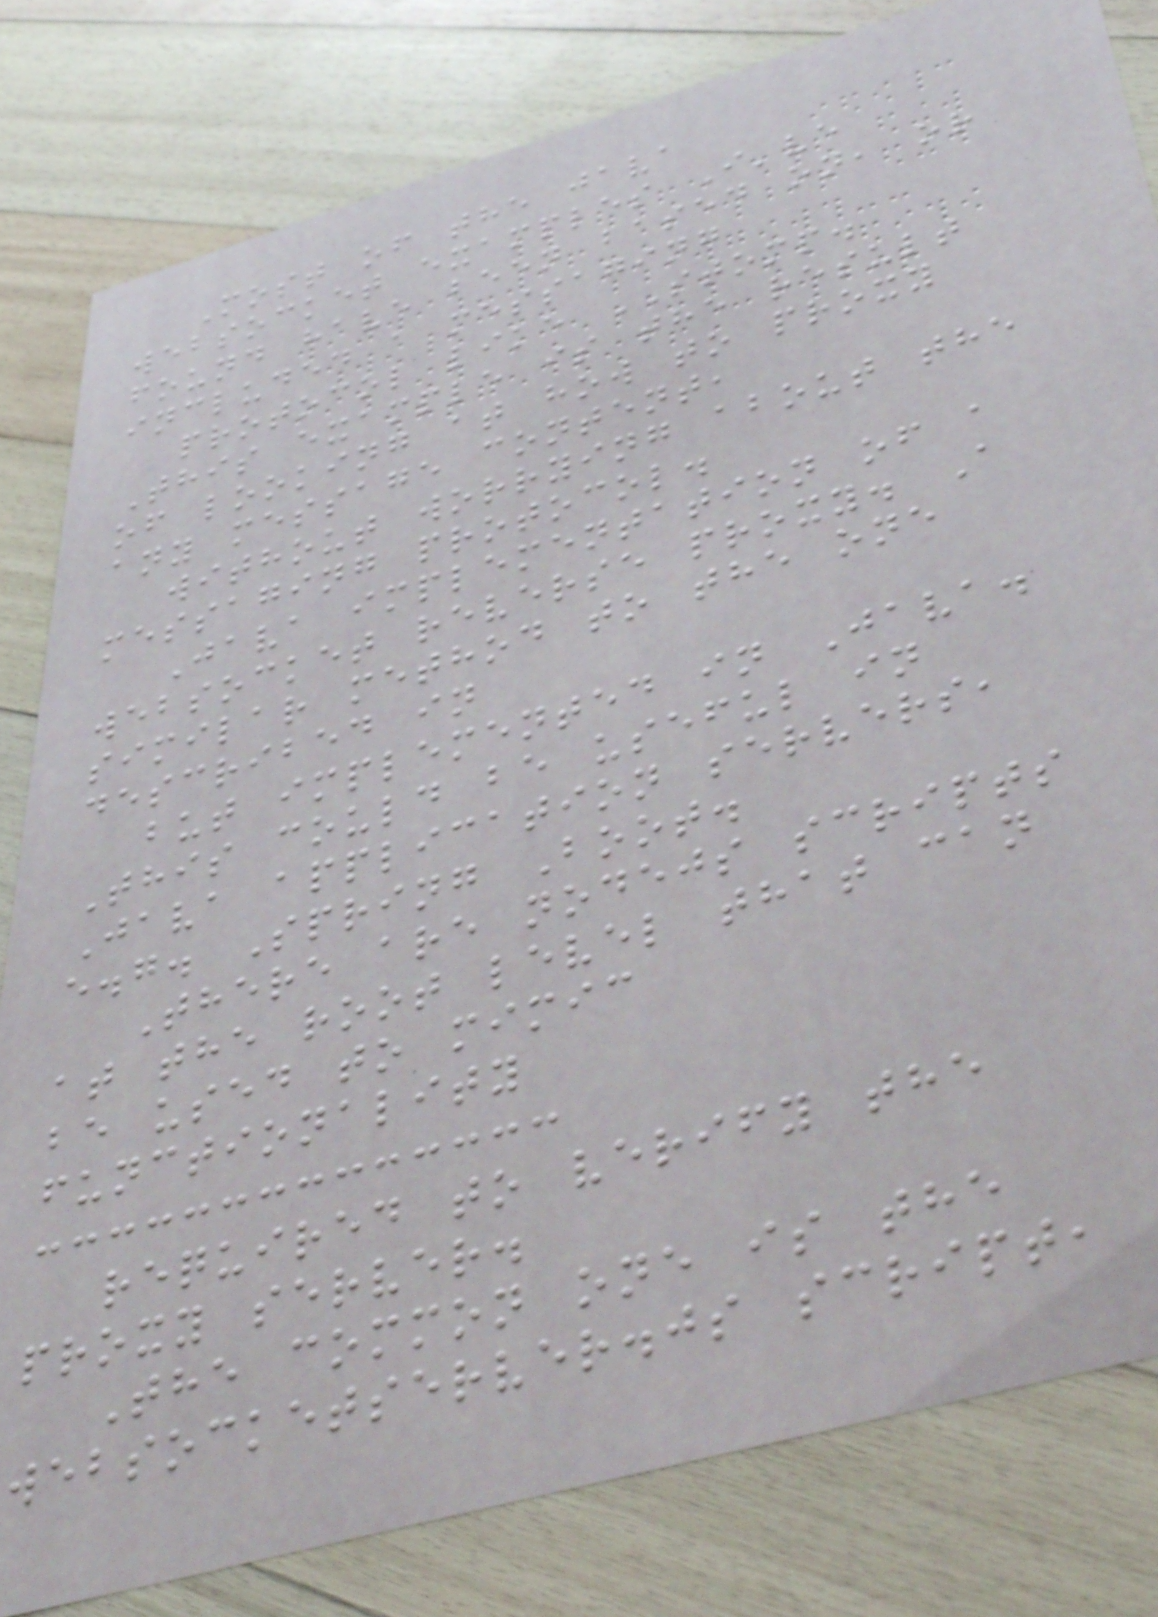Most of the java
websocket examples I've
found have been based on, or
included a messaging
protocol like STOMP.
This example is the result
of looking at how to proxy
any message content,
without worrying about the
messaging protocol.
Java implementation of a
websocket reverse proxy. A
similar method to the one
described in
but implemented in Java.
This could be useful in
Java application servers,
e.g. Spring Boot.
There are nodejs scripts
at the root level that can
be used to mimic
functionality
required to verify the
proxy server.
The common one is the
websocketserver.js script,
